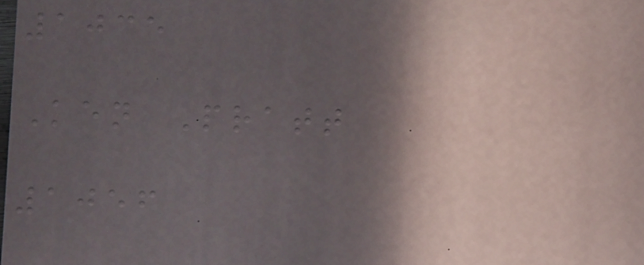1035
Ken Pratt
1056
